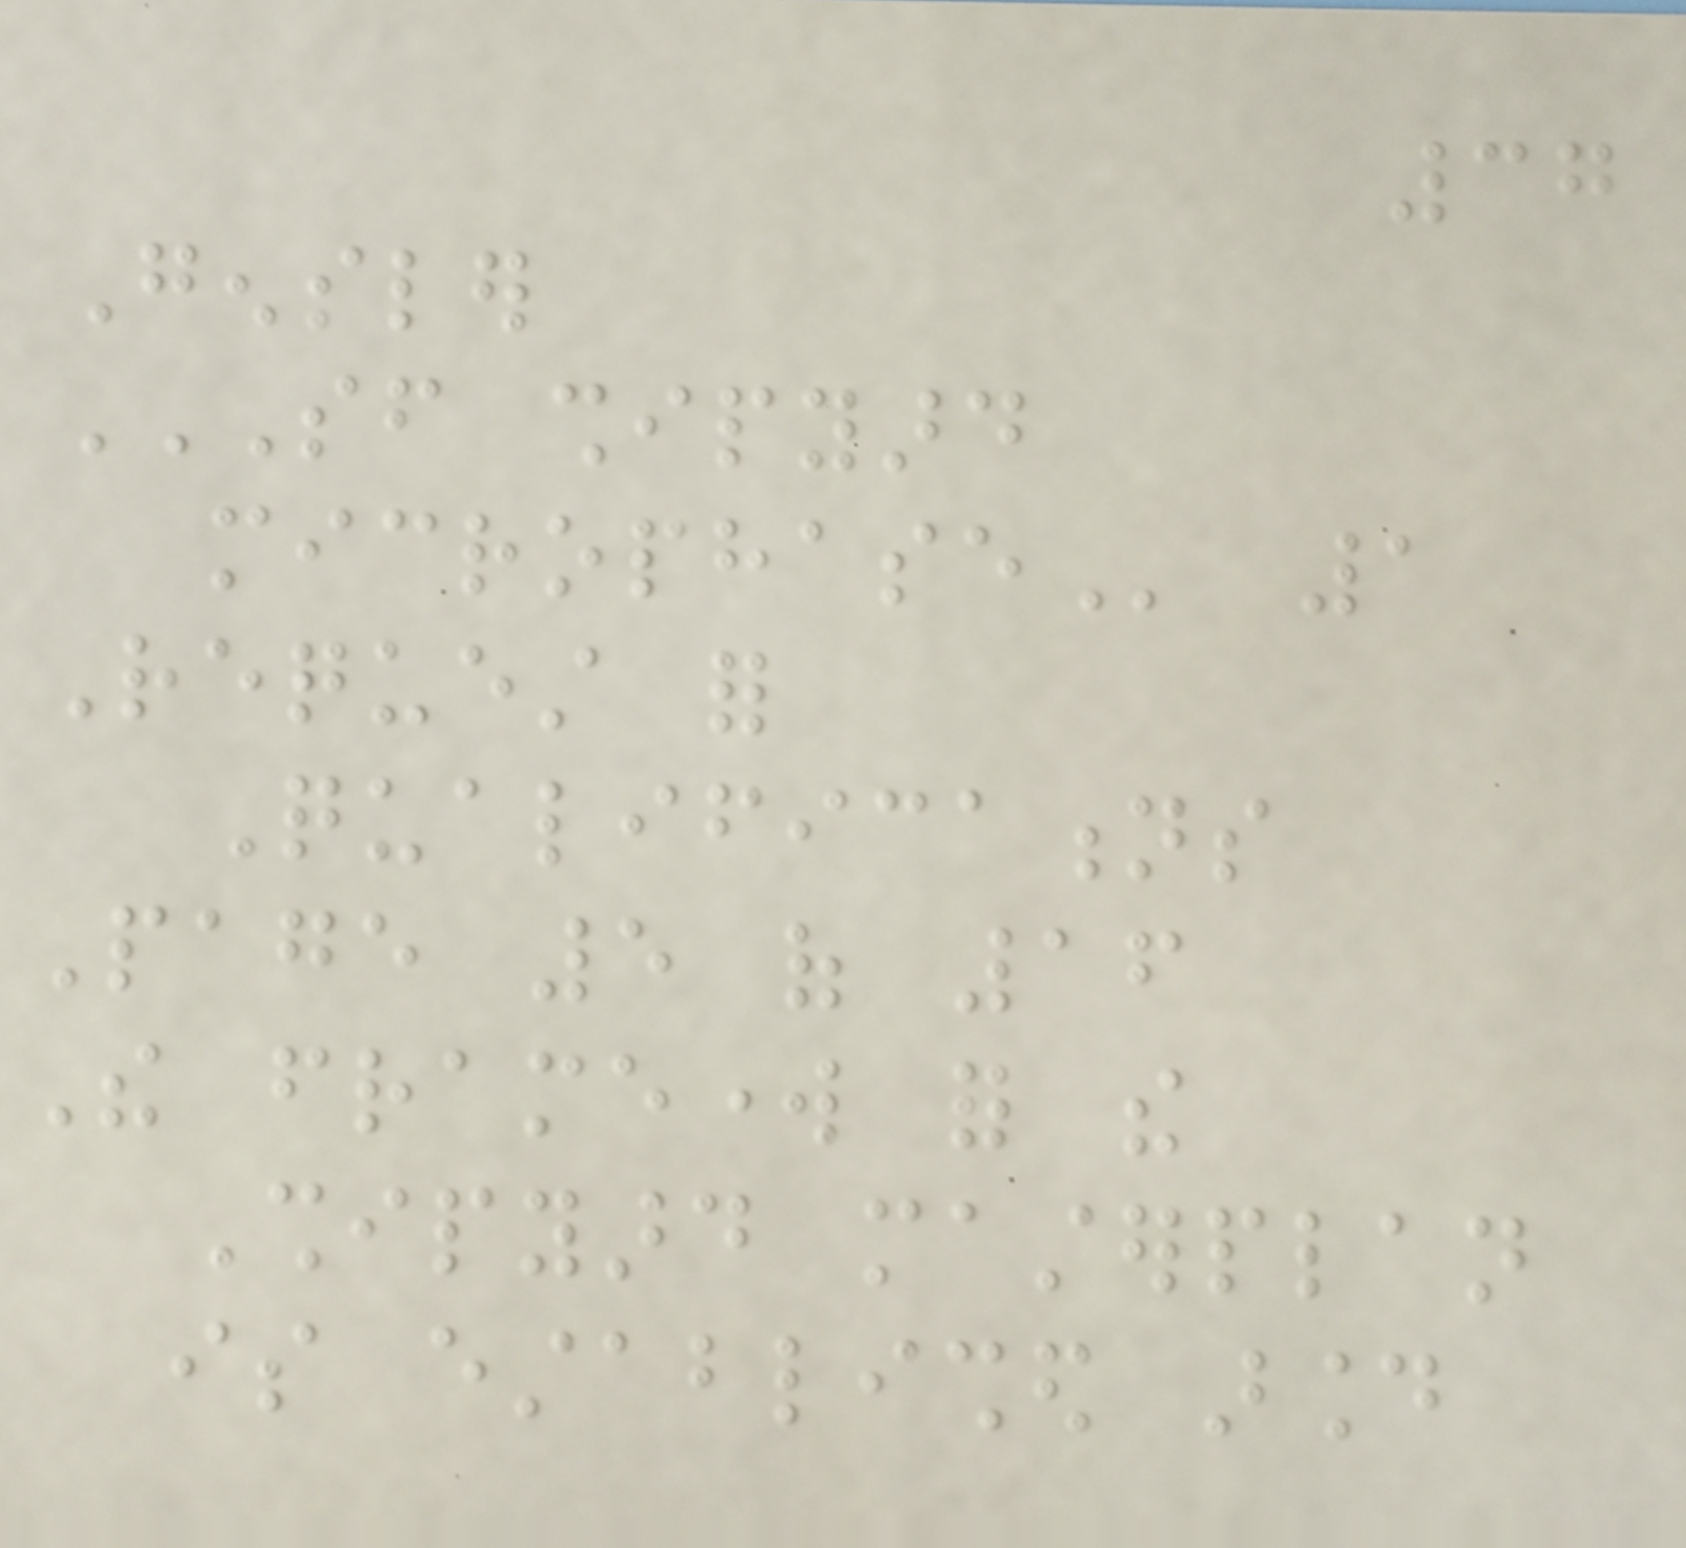37
Gensler
SF SHIPYARD
MICROPHASE 1
Request for
Qualifications
Page 5 of 16
The framework for the
Shipyard masterplan
is established around
